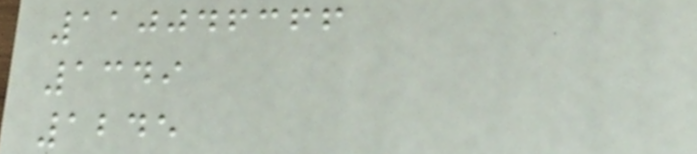110046366
1349
1245
